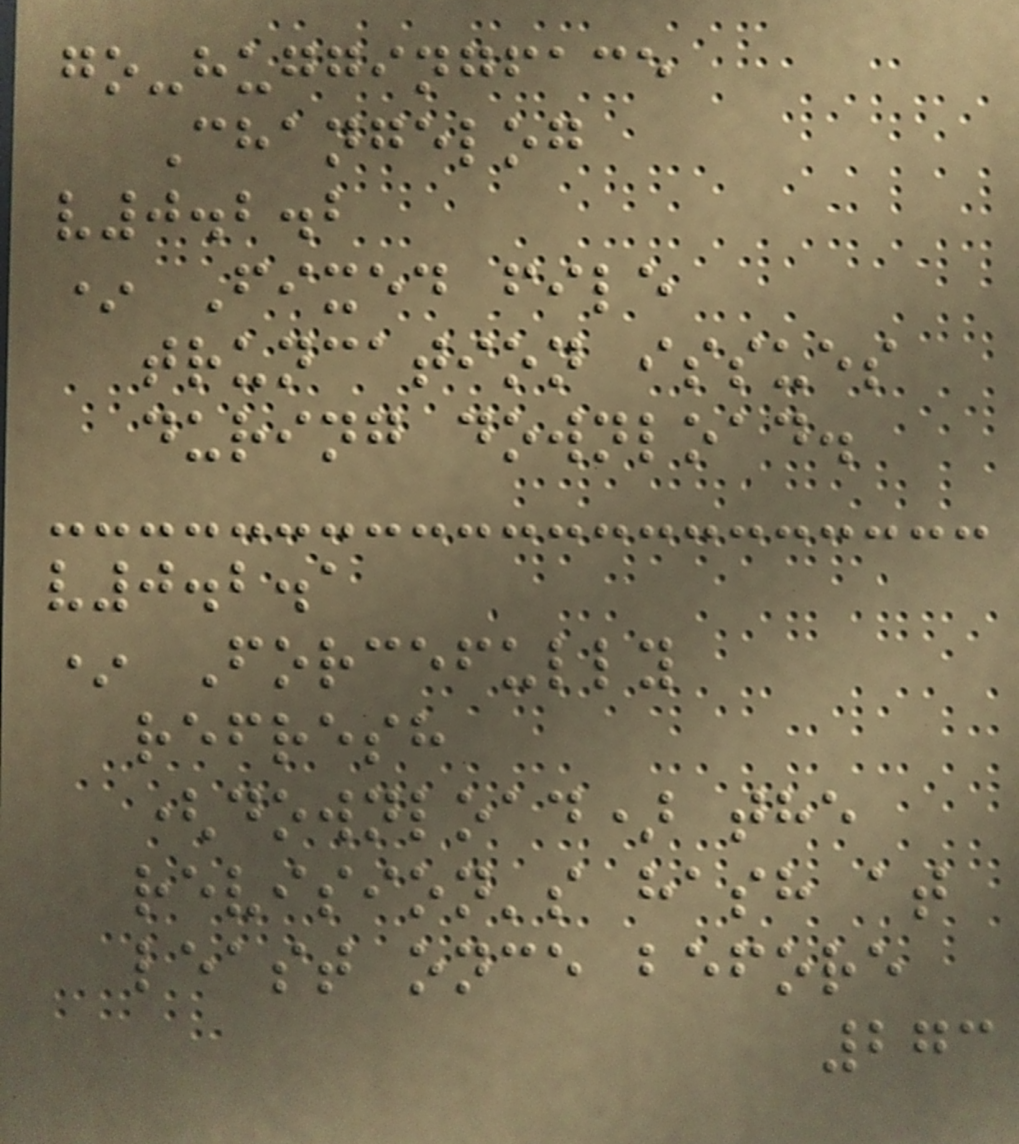go-huggingface
Changelog
v0.2.2
* Fixed file
truncation issues
during download.
v0.2.1
* Forcefully
refresh
(download) the
revision's hash at
least once before
273
